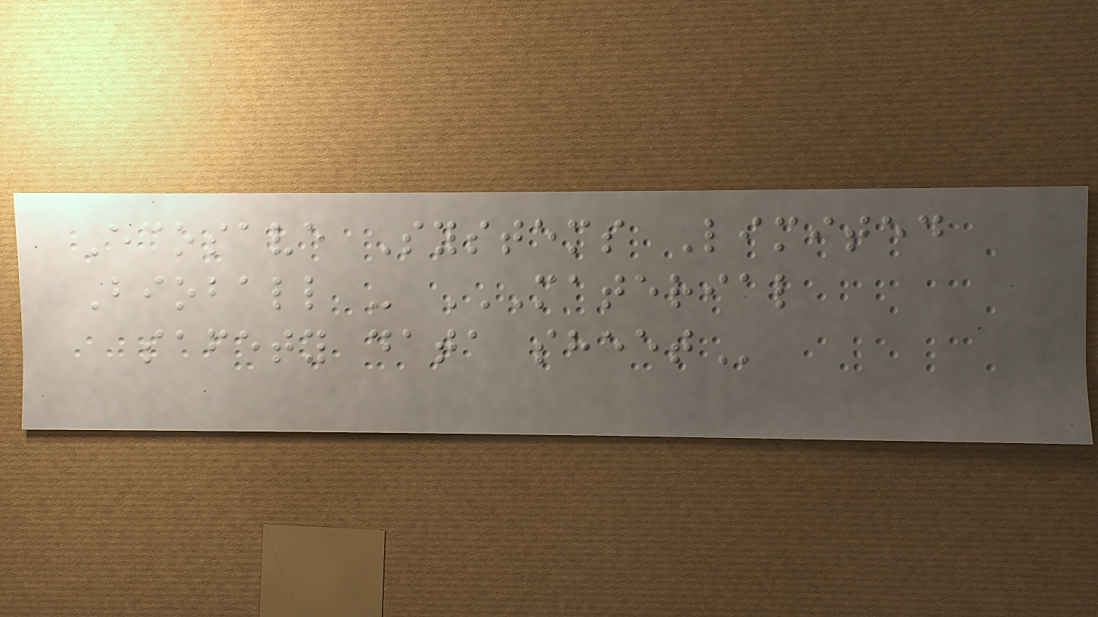Ecosave Systems Limited
Bioball - MATERIAL
SAFETY DATA SHEET
